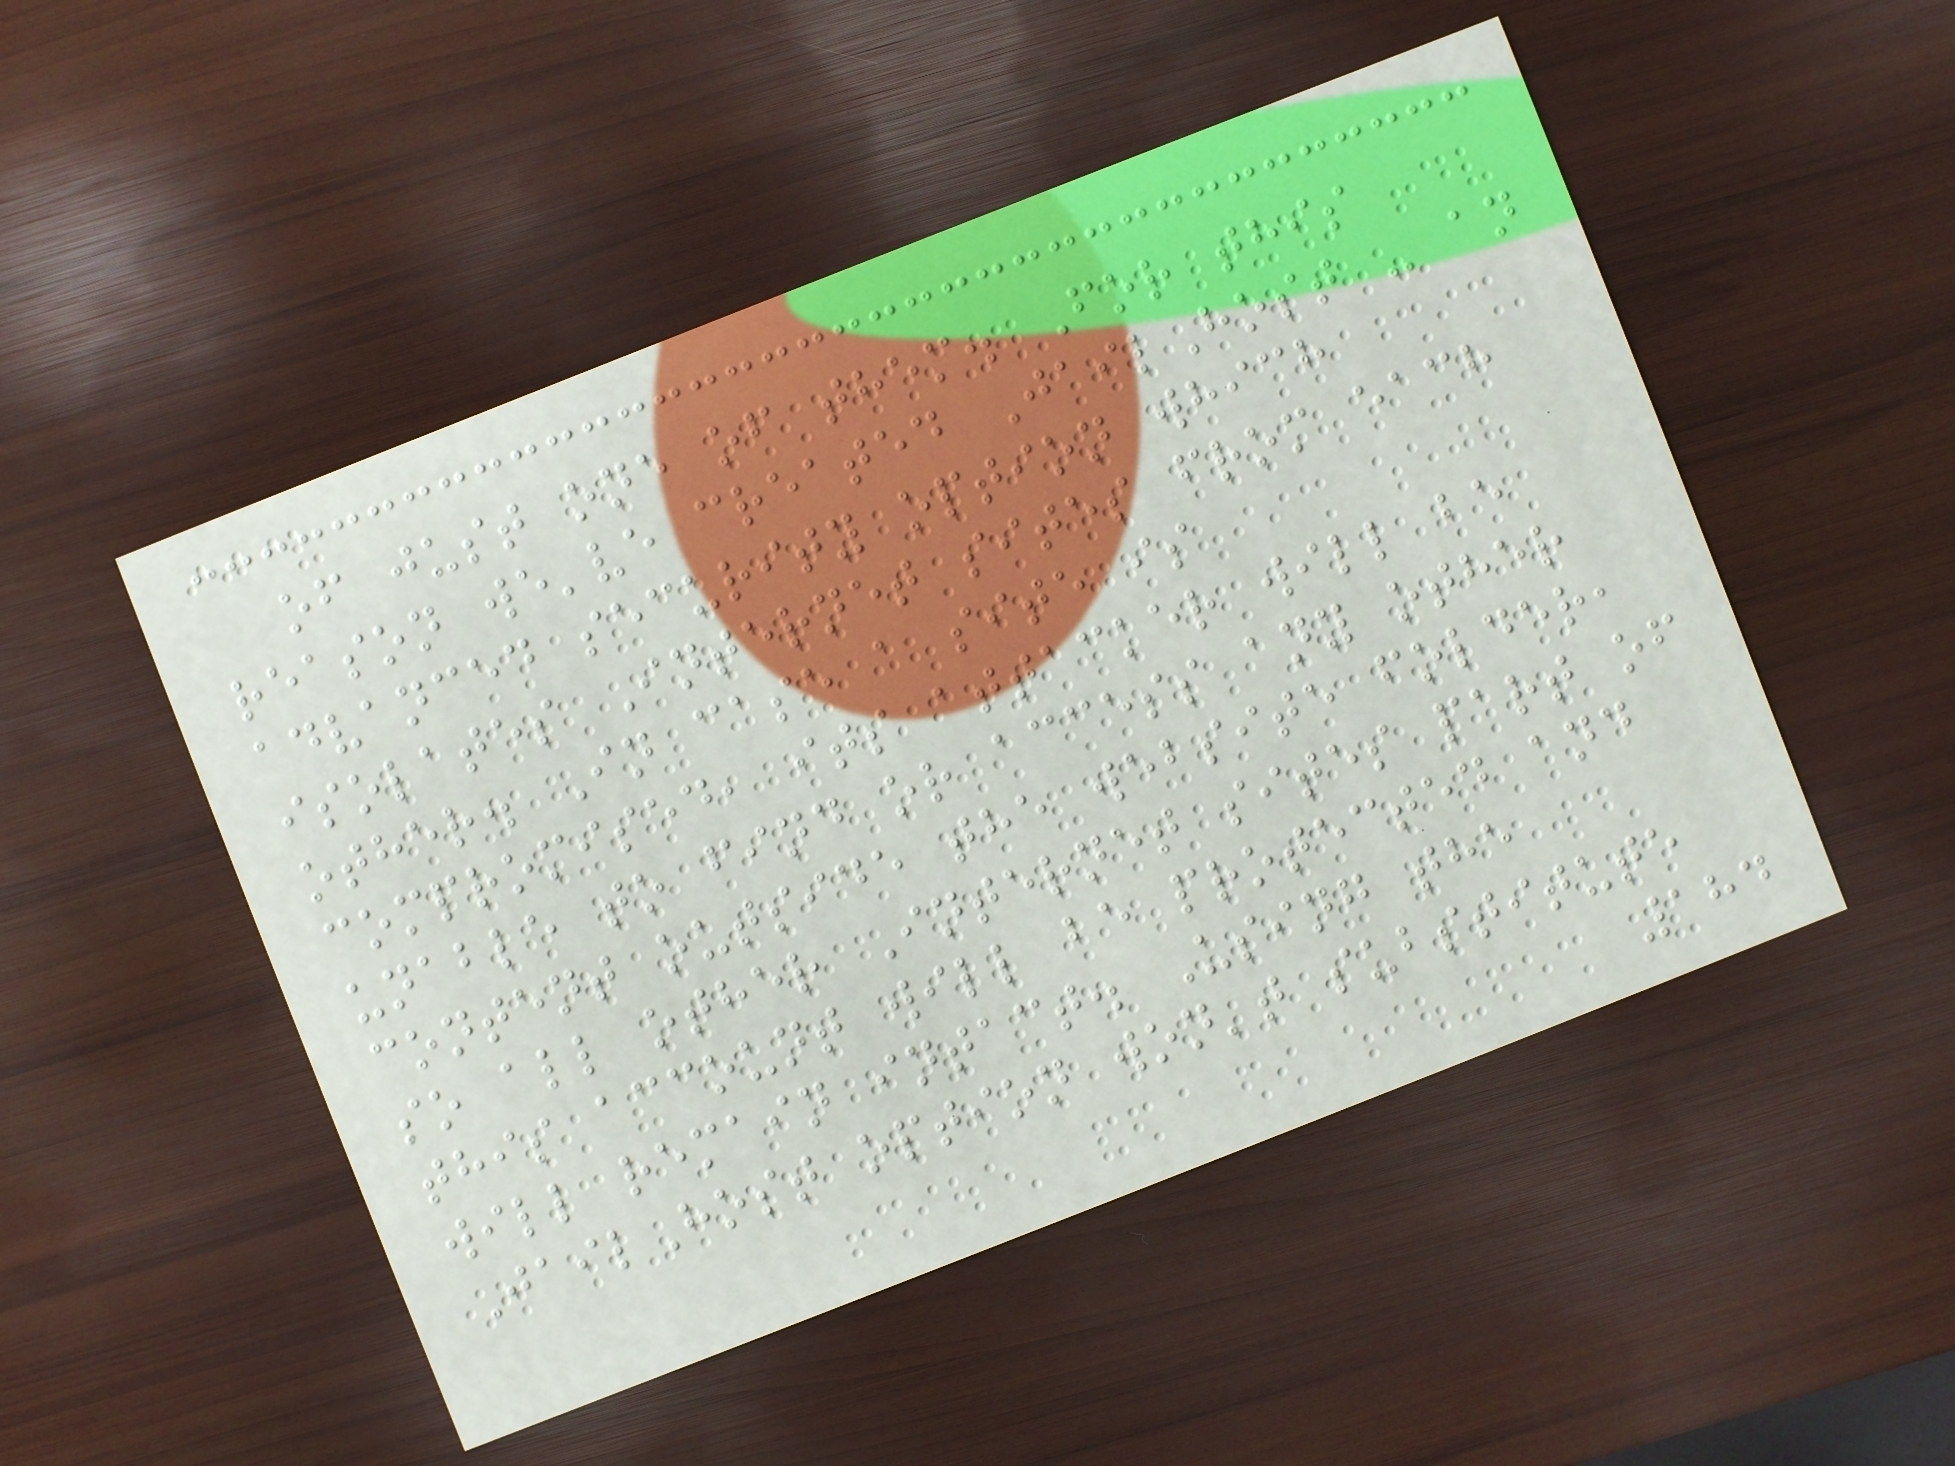of just one of them. For this
reason we've created JailHost - an
advanced security option which
isolates Internet sites from each
other. In case a site is
compromised, its attacker will be
unable to find or access any other
content outside the website folder,
so all other Internet sites part of
this account will be protected and
will remain intact. Using the
JailHost option won't substitute
184
